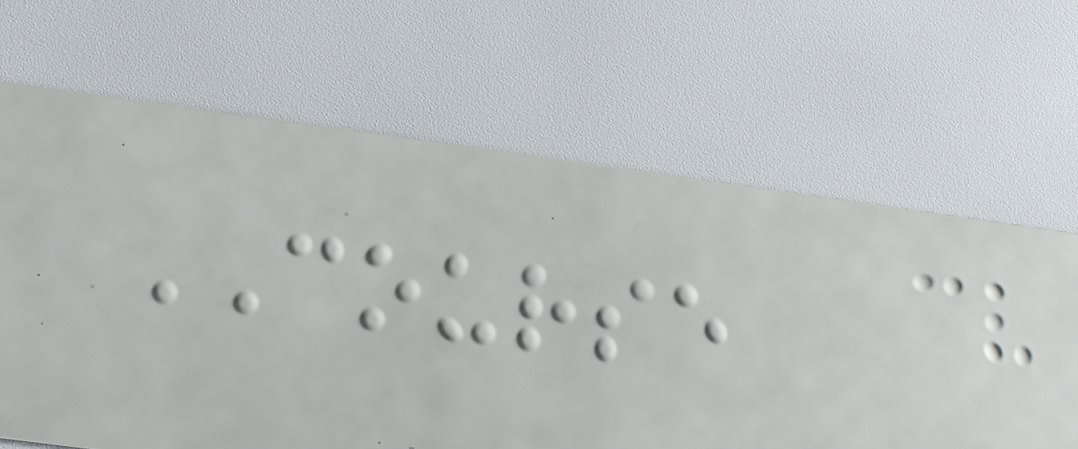COURSE
